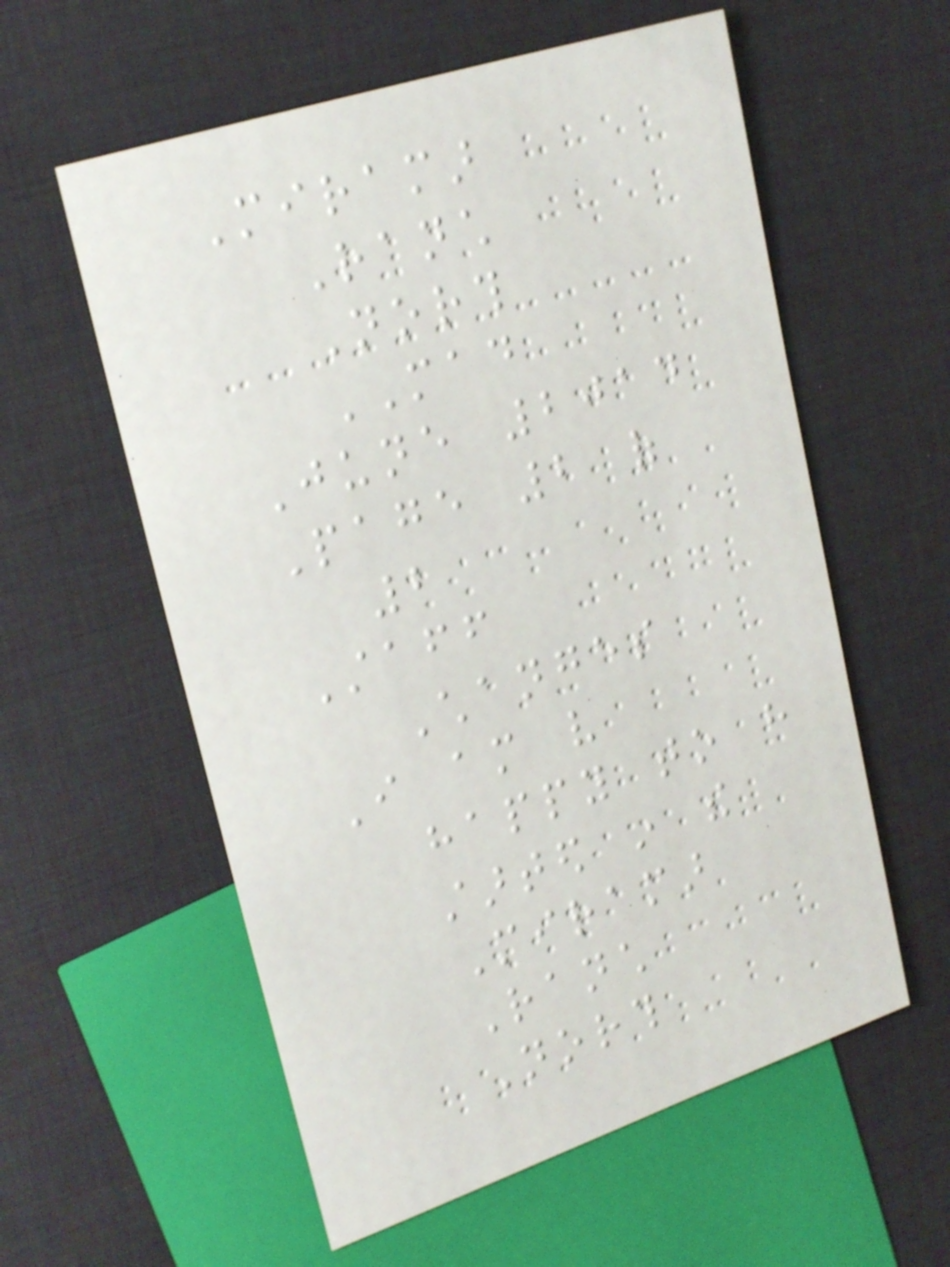Miramar
Ranch
North
MAD
June 2014
Page 2 of
2
Staff
Changes
I am very
happy to have
started in the
Miramar
Ranch
North
